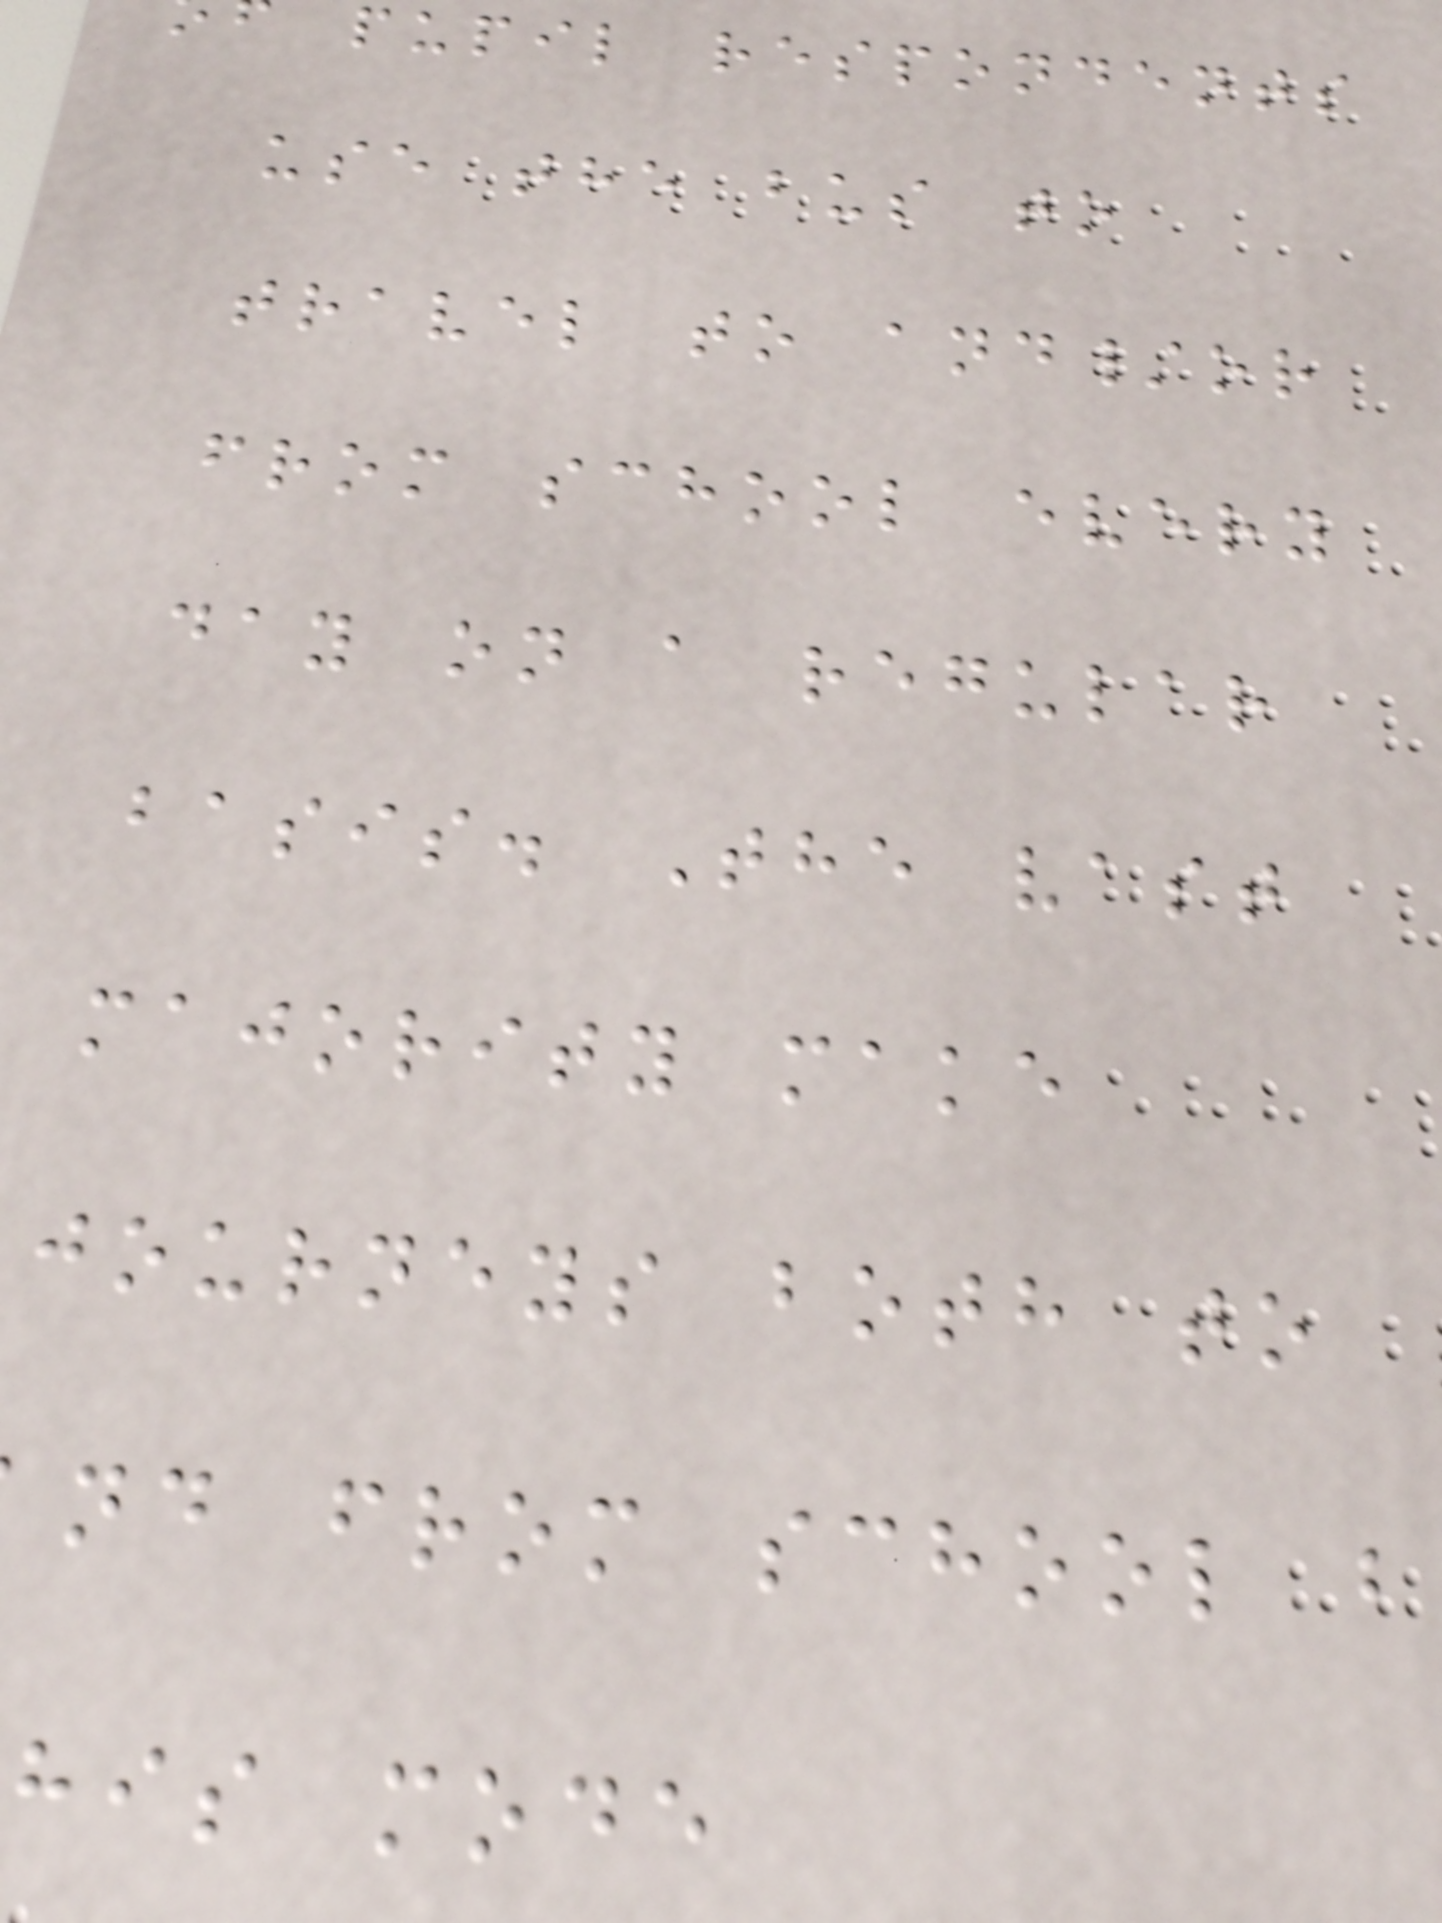pupil respondents
use the bus to
travel to and/or
from school every
day on a regular
basis. The vast
majority make
journeys both to
nd from school b
his mode
